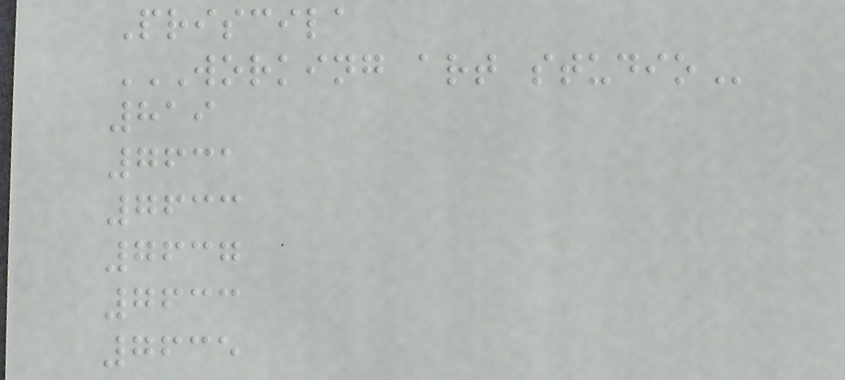Priscila
WORKING ART STUDIO
819
7631
7633
7637
7633
7635
